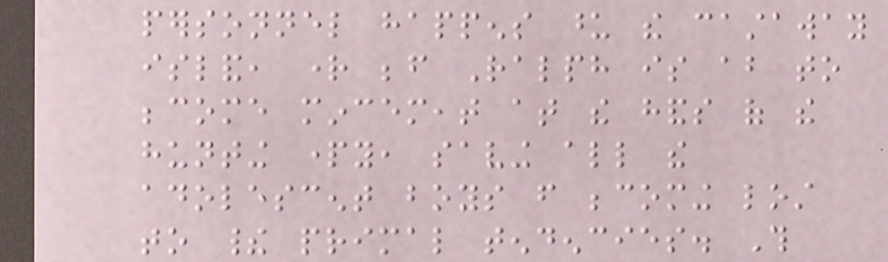personnel happens upon the castaway
island, right before Ralph is about to
become mincemeat at the hands of the
hunting party, saving all the
adolescent boys from becoming lost
to their primal tendencies. This
